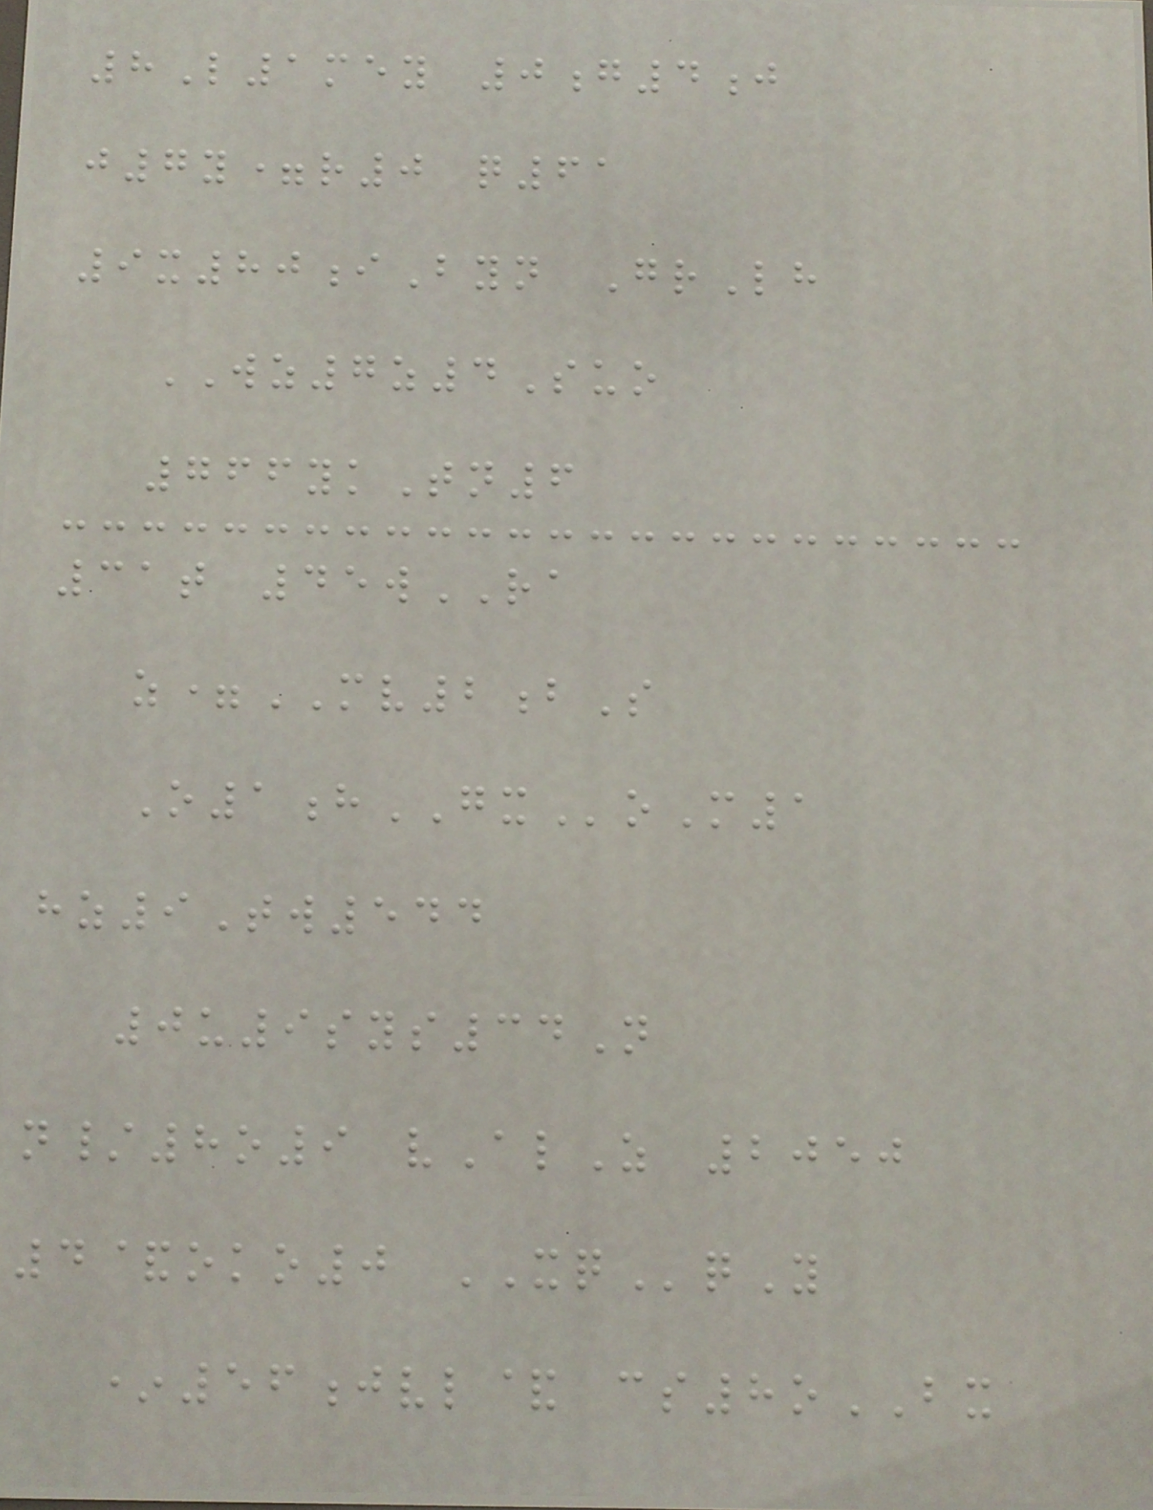8L1mey 0g4j
j7y=r0 q61
9x80iByn GrLh
WZ7z4Suo
766ykTn6
31t 45wRA
z=MV2bS
O1hGXoM1
hz9Tw544
0u9sys34N
n/8o9 vAlZ 2050
4&oko0 XQqY
*56jvl& cs8oBX
